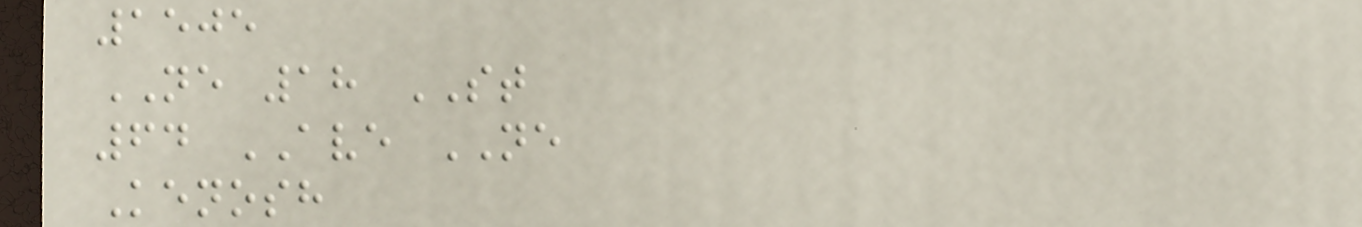1505
NE 18 ST
64 AVE NE
Kenosh
